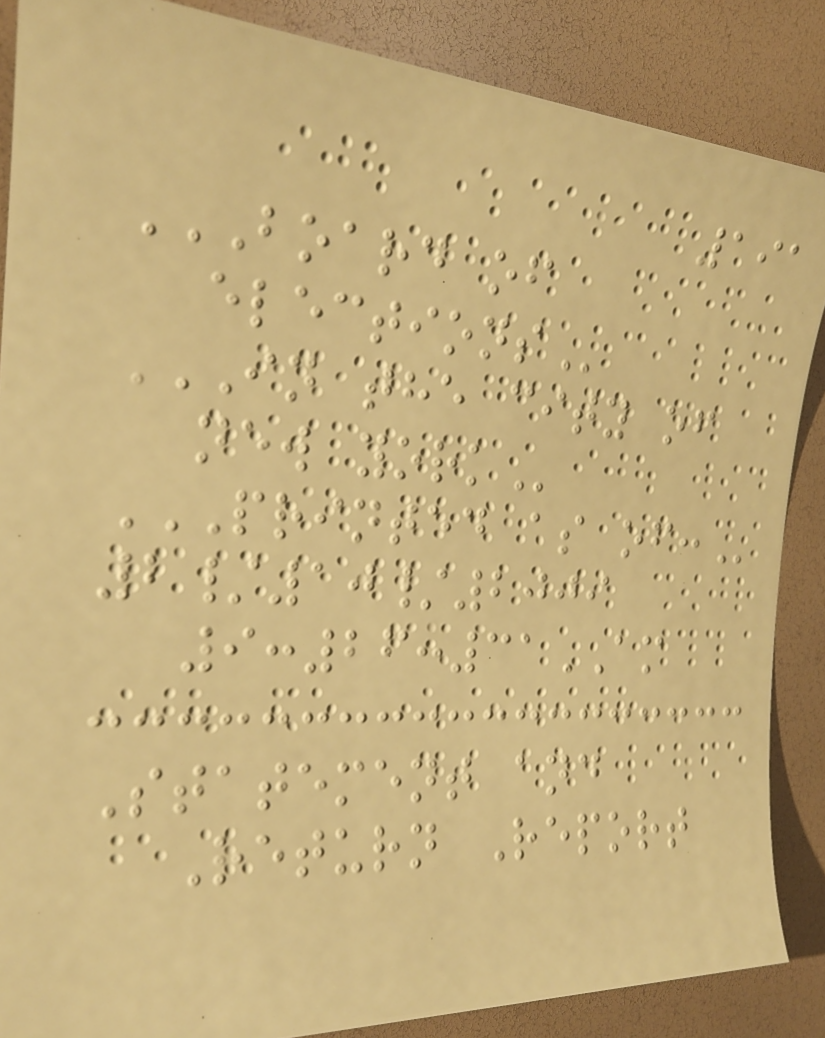191
BOARD OF
ELECTIONS
IN THE CITY OF
NEW YORK
PRINTED AS OF:
2/10/2009
9:26:31AM
Statement and
Return Report
